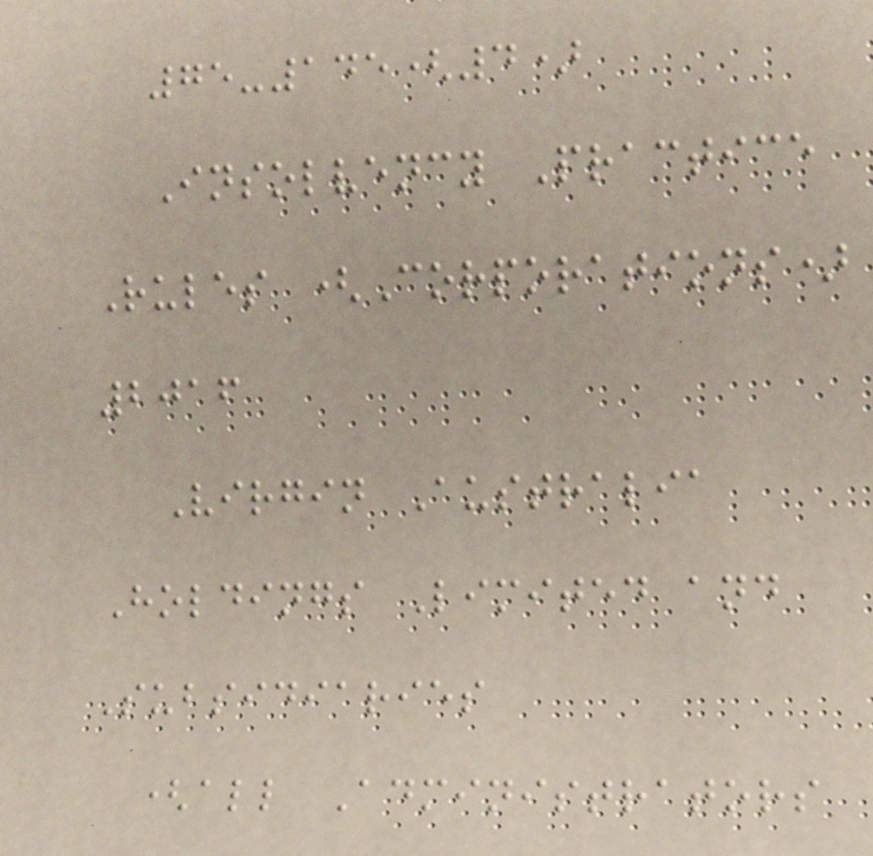75-145(4)
Insolvency Practice
Rules (Corporations)
2016
Virgin Australia
Holdings Limited and
Subsidiaries
(all Administrators
